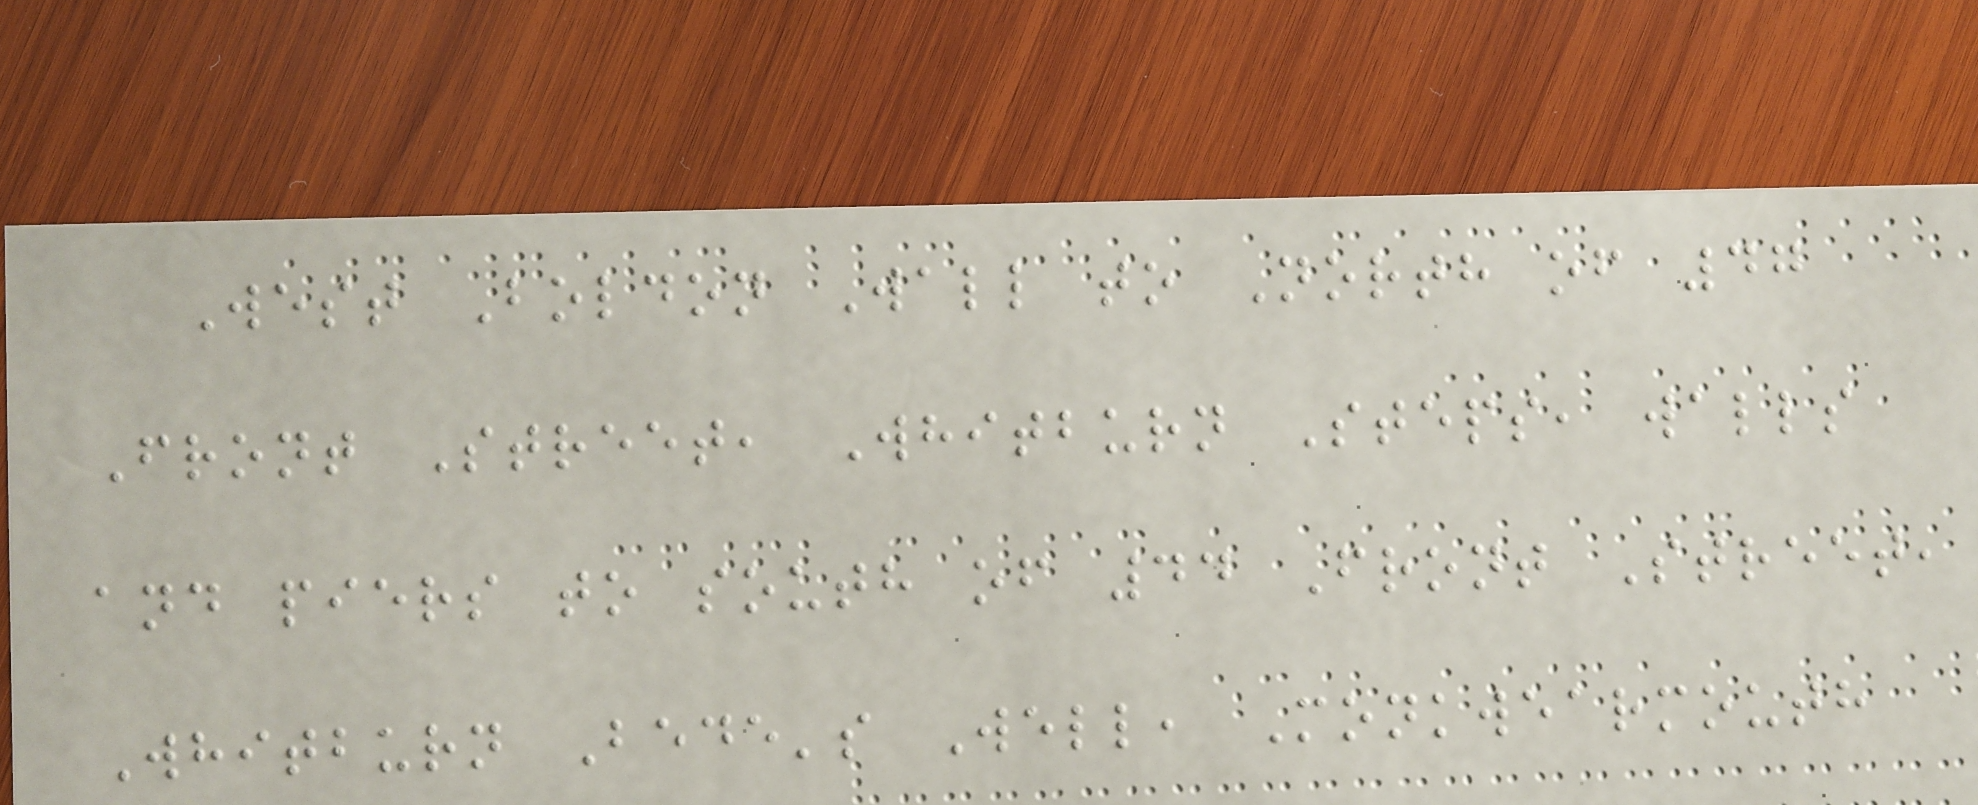West Boldon Wall to North of 47
Front Street, Whitburn Steps, walls
and piers to south of 44 Front Street,
Whitburn Bede's Well, Monkwearmouth
